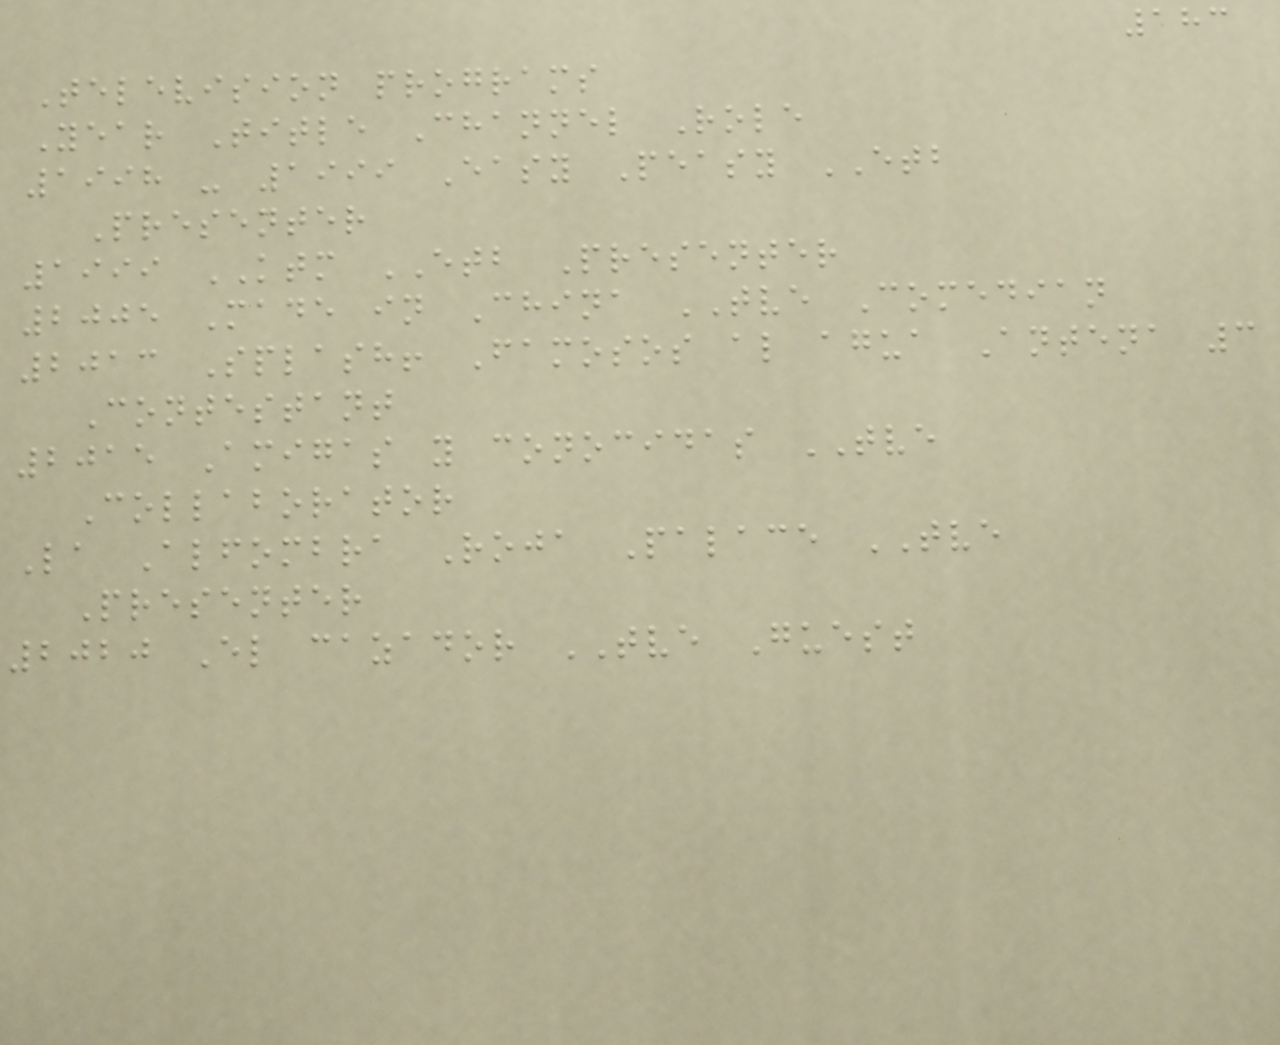183
Television programs
Year Title Channel Role
1998 - 1999 Easy Peasy ETB
Presenter
1999 KTM ETB Presenter
2005 Made in China TVE Comedian
2013 Splash! Famosos al agua Antena 3
Contestant
2015 Amigas y conocidas TVE
Collaborator
La Alfombra Roja Palace TVE
Presenter
2020 El cazador TVE Guest
